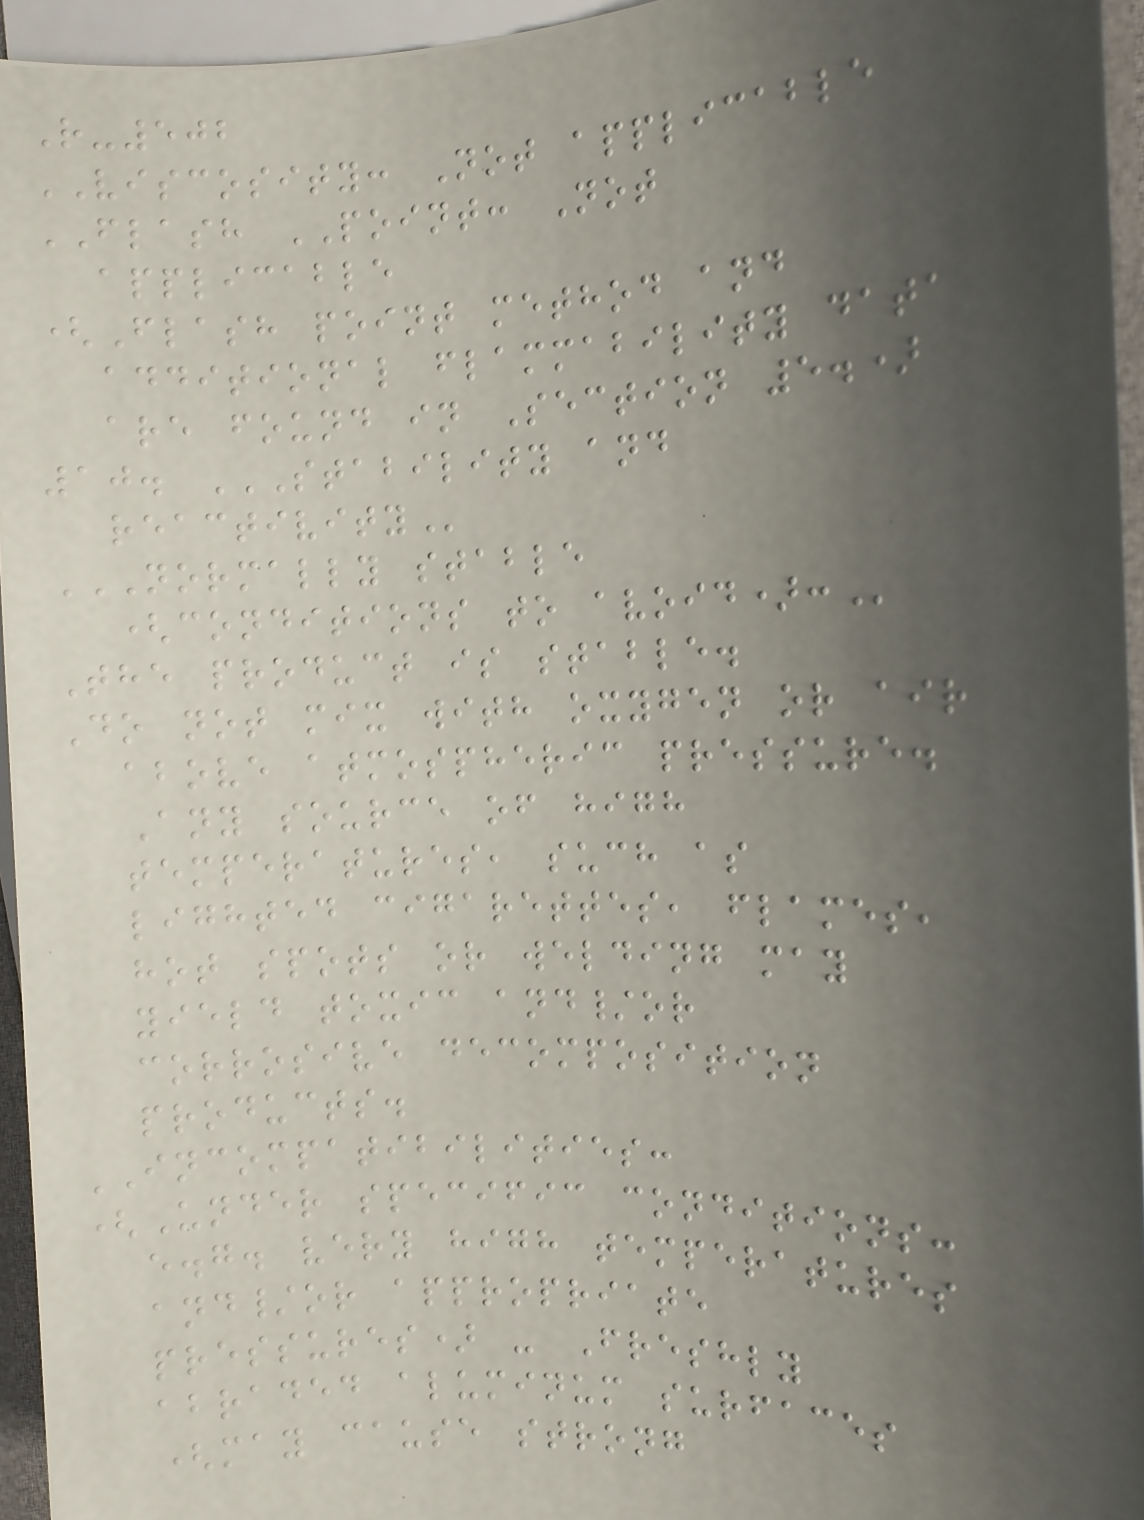R-502
VISCOSITY: Not applicable
FLASH POINT: Not
applicable
(Flash point method and
additional flammability data
are found in Section 5.)
10. STABILITY AND
REACTIVITY
NORMALLY STABLE
(CONDITIONS TO AVOID):
The product is stable.
Do not mix with oxygen or air
above atmospheric pressure.
Any source of high
temperatures, such as
lighted cigarettes, flames,
hot spots or welding may
yield toxic and/or
corrosive decomposition
products.
INCOMPATIBILITIES:
(Under specific conditions:
e.g. very high temperatures
and/or appropriate
pressures) - Freshly
abraded aluminum surfaces
(may cause strong
